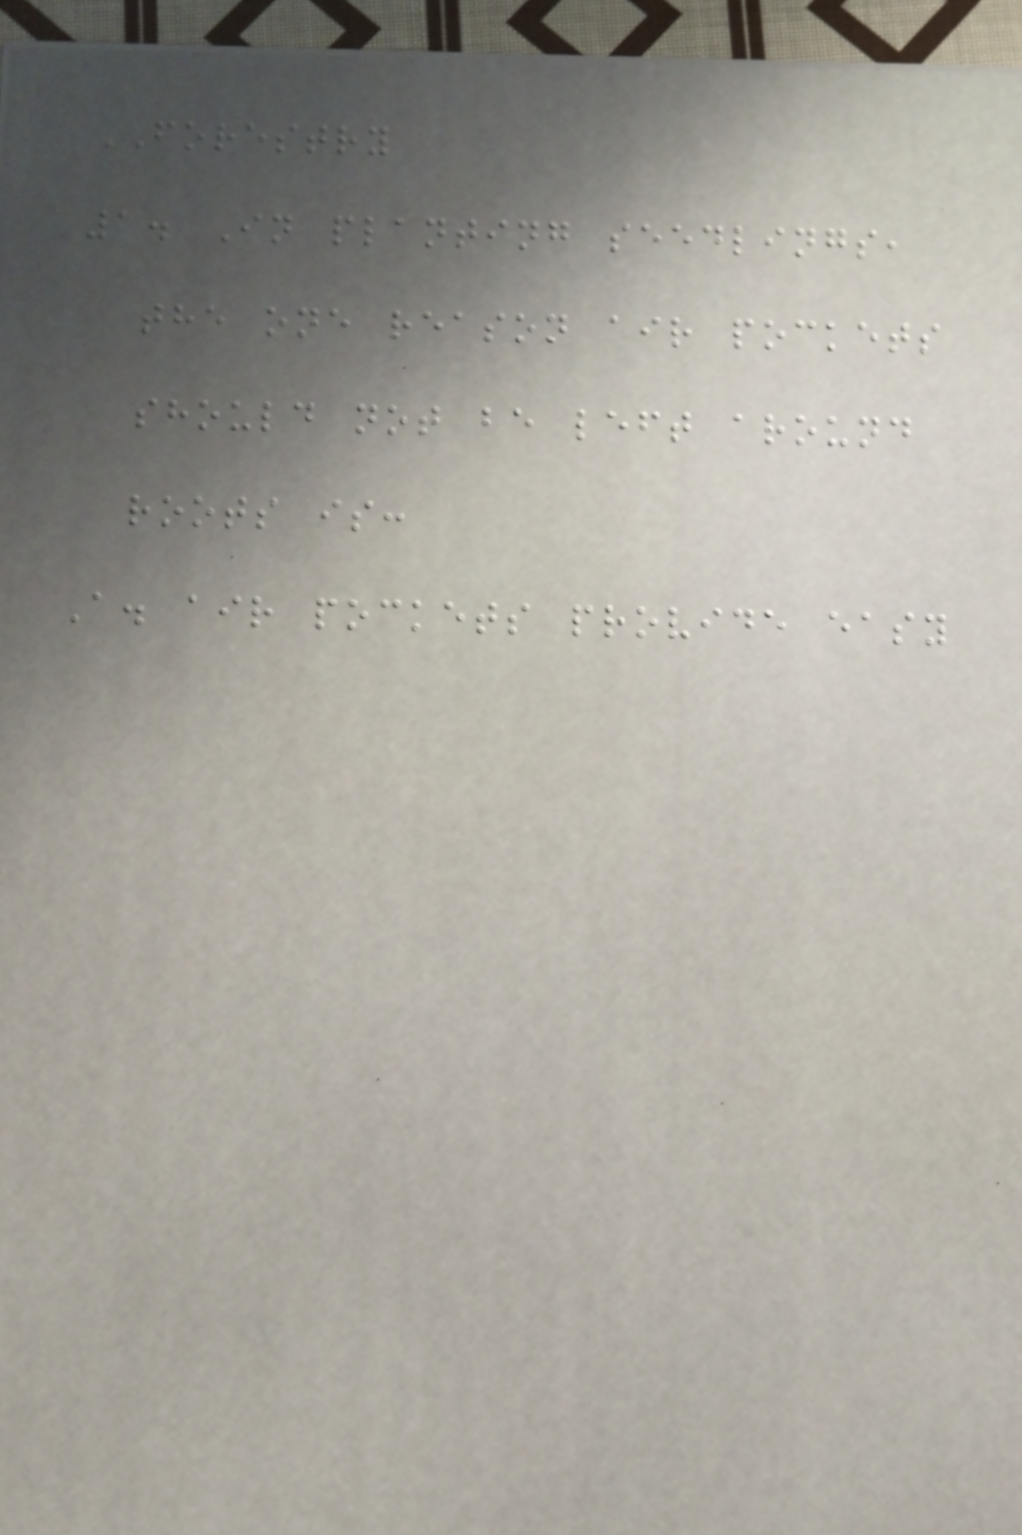FORESTRY
1. In planting seedlings,
the one reason air pockets
should not be left around
roots is:
A. air pockets provide easy
